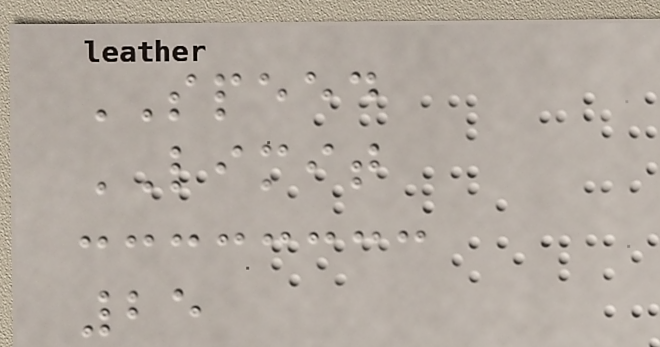SPEED
LIMIT
25
